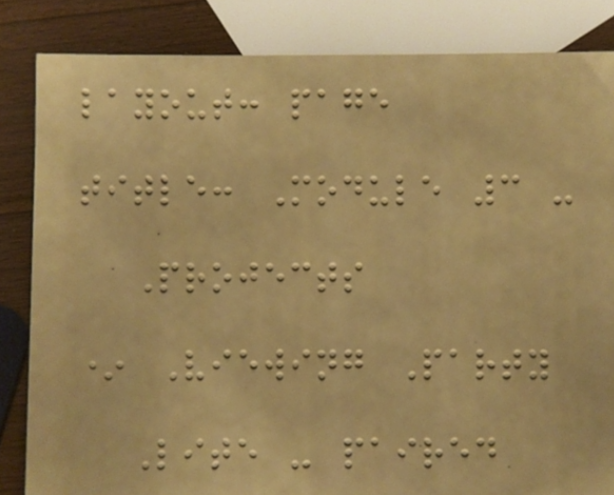layout: page
title: Module 3 -
Projects
* Viewing Party
Lite - paired
